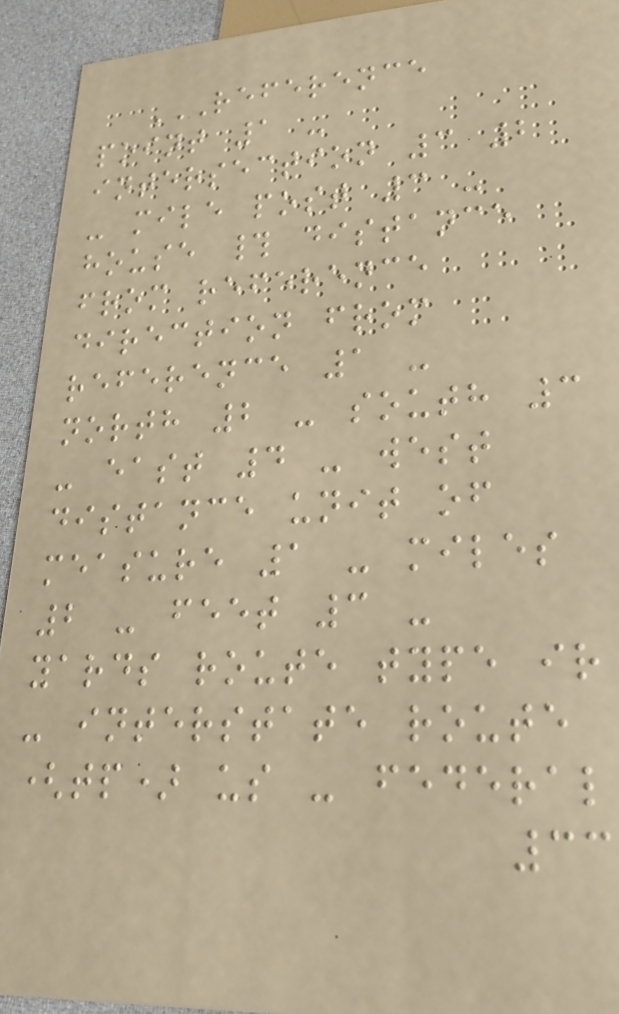REFERENCE
POINT 1 -
INTERSECTION 3 2
- MILE POST 3 -
HOUSE # DISTANCE
FROM REFERENCE
DIRECTION FROM
REFERENCE 1 -
NORTH 2 - SOUTH 3
- EAST 4 - WEST
DISTANCE UNIT OF
MEASURE 1 - MILES
2 - FEET 3 -
YARDS ROUTE TYPE IR
- INTERSTATE ROUTE
(TP) US - FEDERAL
33
